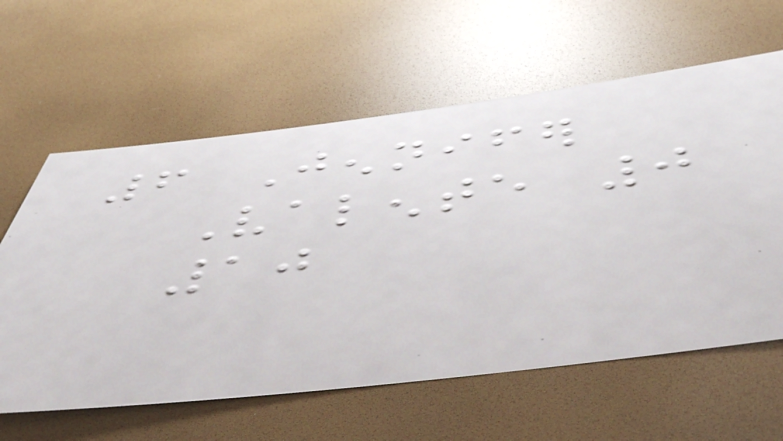6 Jennifer
Valente 0
10
